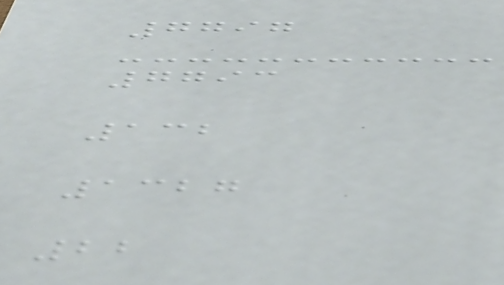7797
7793
132
1327
22
